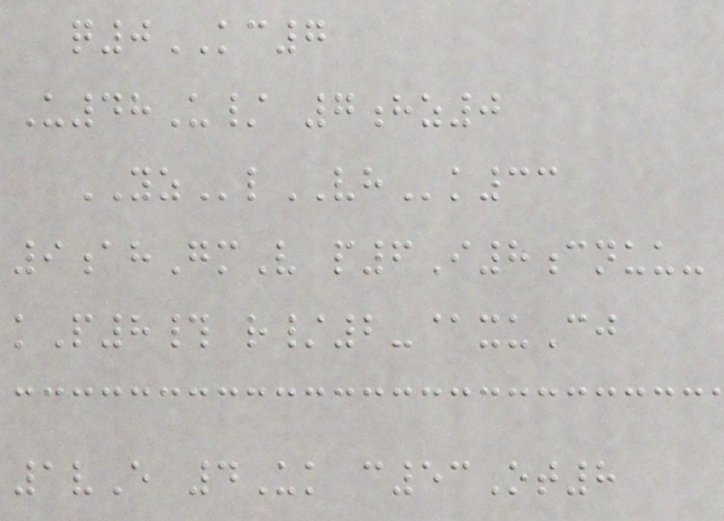q0KC7
U48U/ 7hz0
YZlVHk33
9ahGmV p6I8cnuu-
kP8# r/2-@xuCj
1vE 4Uk c53Ot8
